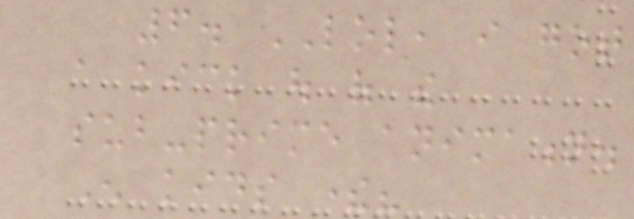6. LOL, i got
a kick out of the
sub-prime animation.
Enough kids there?
